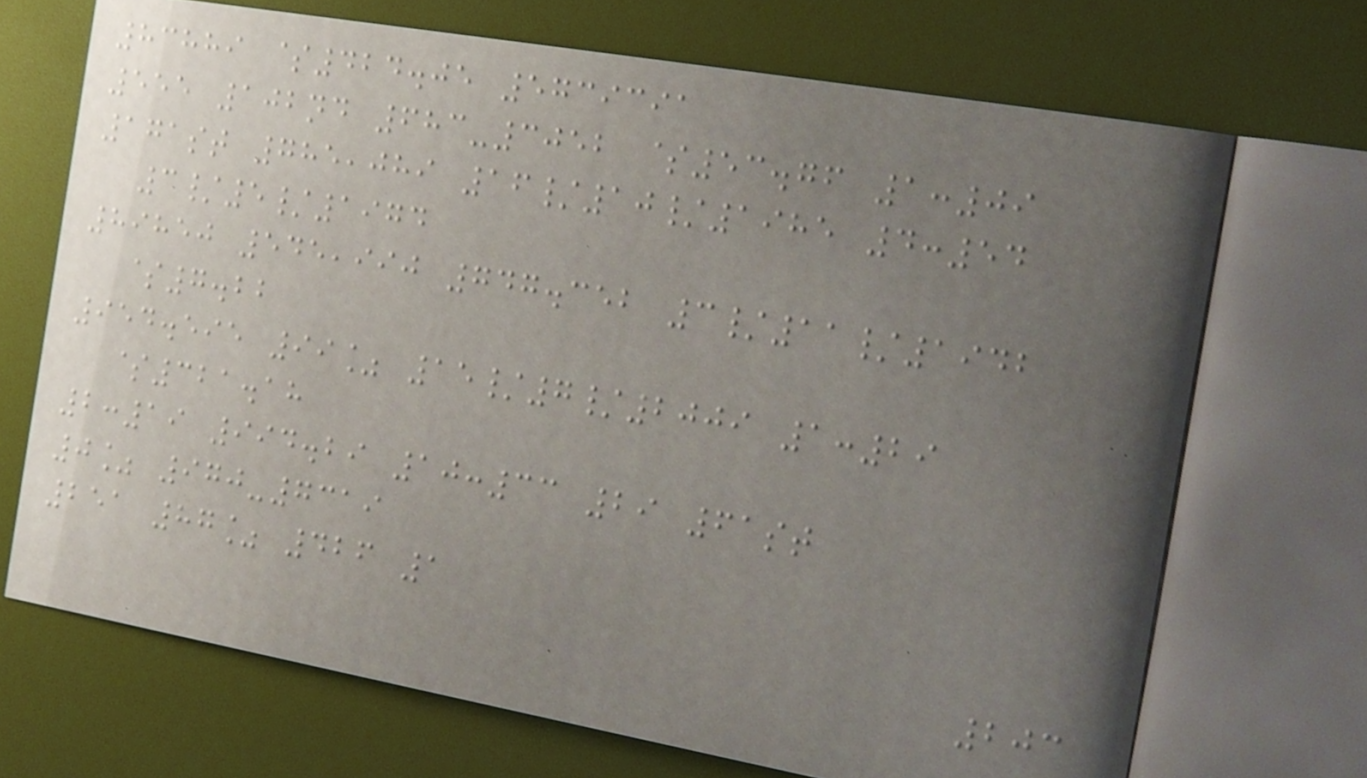83889 $424.05 5739391
555 102nd 683-3052 $53.76 1:09
171st 785,089 16/10/1985 4:54
3/5/1974
89850 545,990 747.352 3/11/1942
$7.22
954.595 99% 15/7/2009 1:29
$321.18
2:19 994.29 10:33 29 61st
0% 970-7319
251 87% 426 1
203
